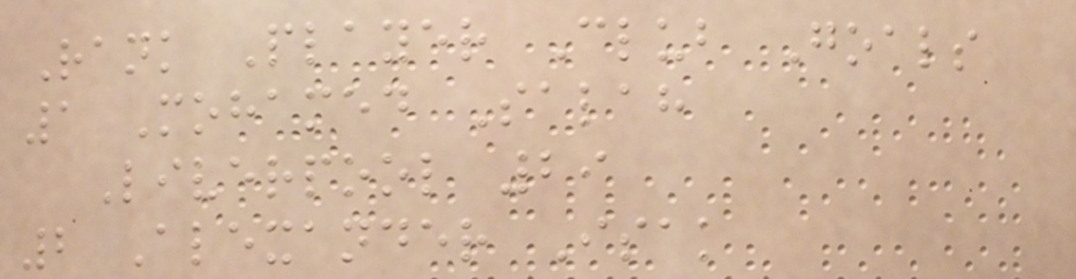Rank Player Club Goals
1 Mohamed Salah
Liverpool 29
2 Alexander Isak
